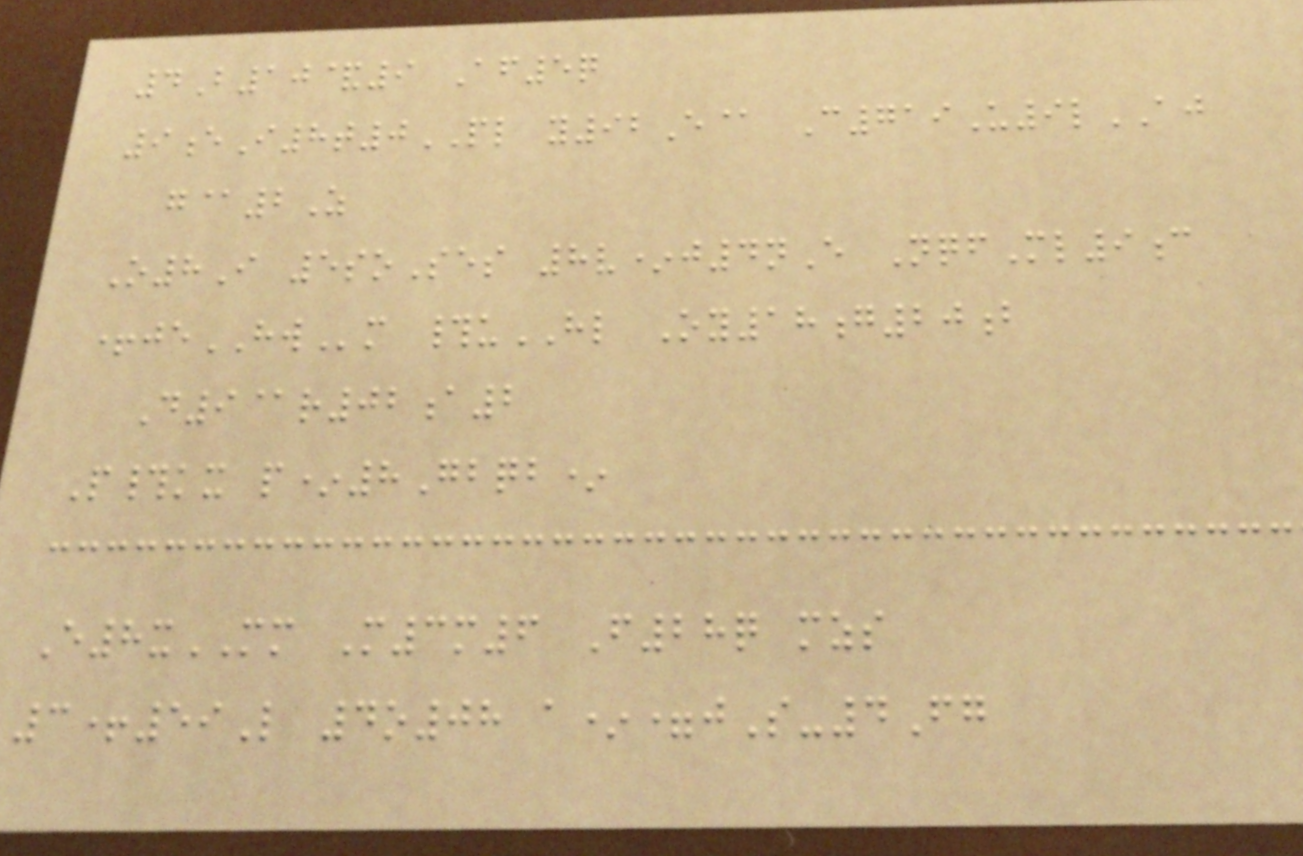4B10&9 Af5q
9eI8t0PL y92E@ C719U9lAJ
g@2Z
O8I 5soSes 8v*j4nE NqfMl9c
+jeHWm #uHL Oy18g20b
D9@r02a2
P#kx p*8Gbqb*
E8xMM M3m6 F28q mzs
3+59L 4o08 a*=jS-4Fg
